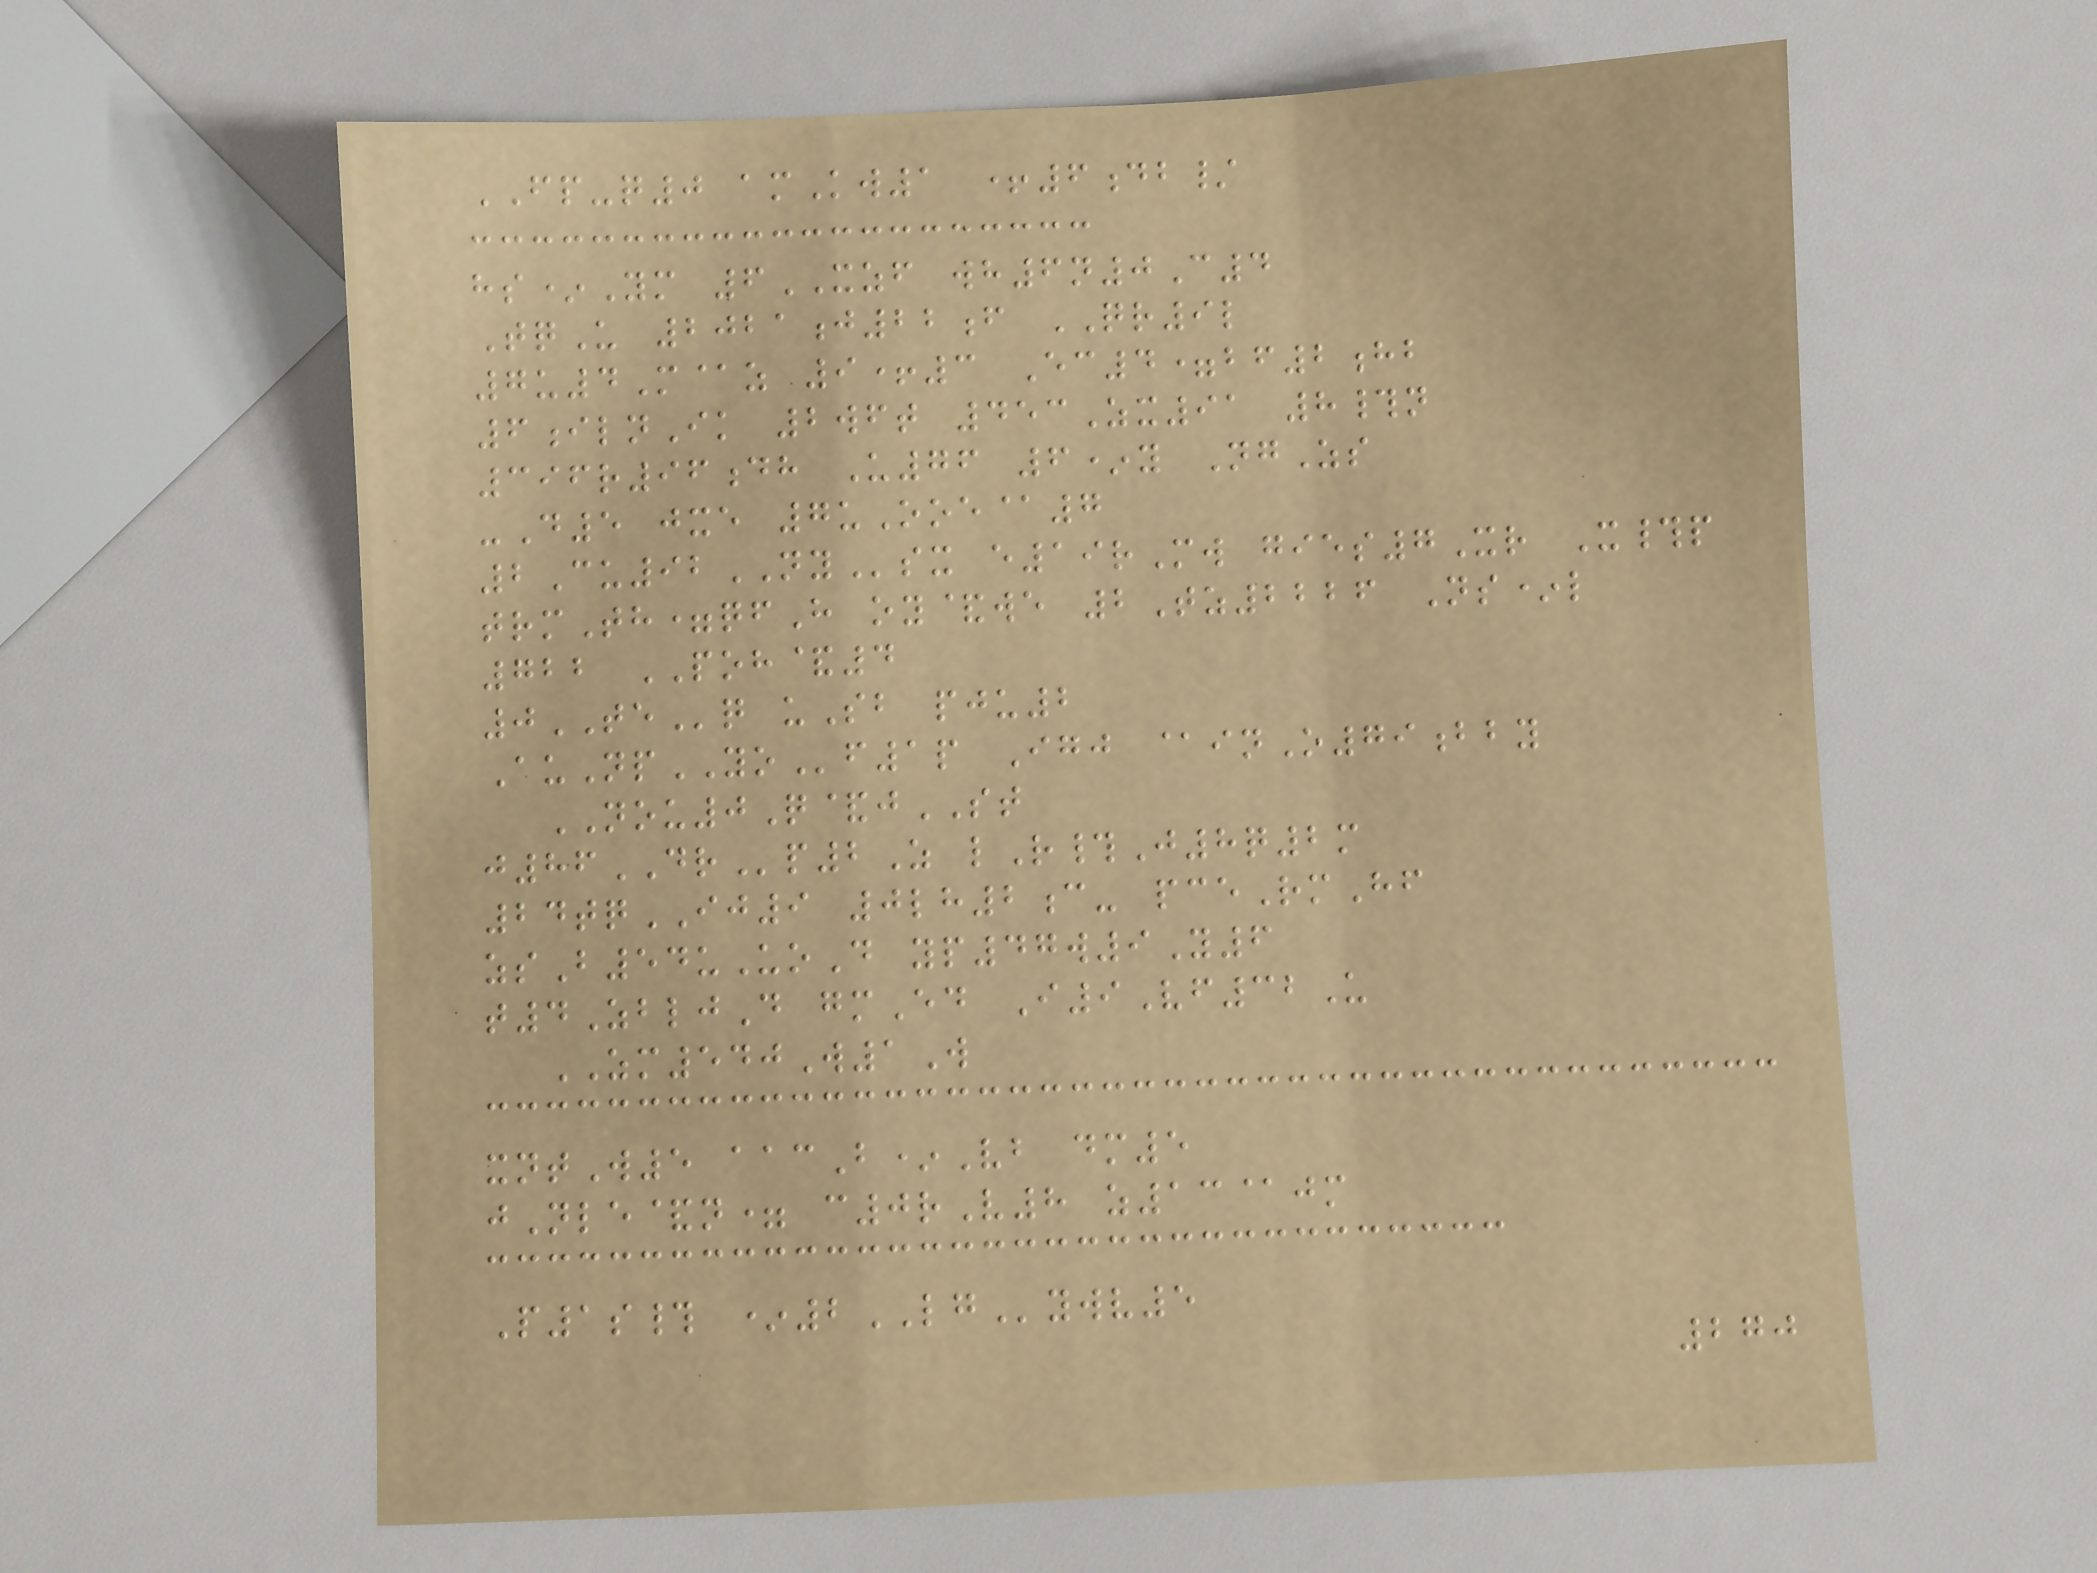FP-q0 amKw1 +6db/
hs*Ym 6XZF wh6n0C4
TqU 2021j22f QR9l
7u4M@z 9+3 Ec4=bf2hb
6ilnIk 2wft 453Zx91 8#n
396r96dh U76 6*y NgZs
-D5 jxe 7uOoe@7
2Cu92NYsx e19rMw gies7Xr X#p
trmTh=qfH oy&we 2Tz2226 Ns*l
722 POH&4
0TEq uSb pju2
AuNpYOf1p Igj @inO79bby
NOU0Q&jST
j86DRp2Z lR#J8q2m
24tqIJ9 0lh2c- pceRmHf
zsB54uUoD yp47w9Y6
t4ZbljD gmEd I9Vf32U
ZM540W1W
xntW5 aacB*Vb dm5
jNle&n= c0rV8 z13@jm
P1s# *2LGywv5
270
